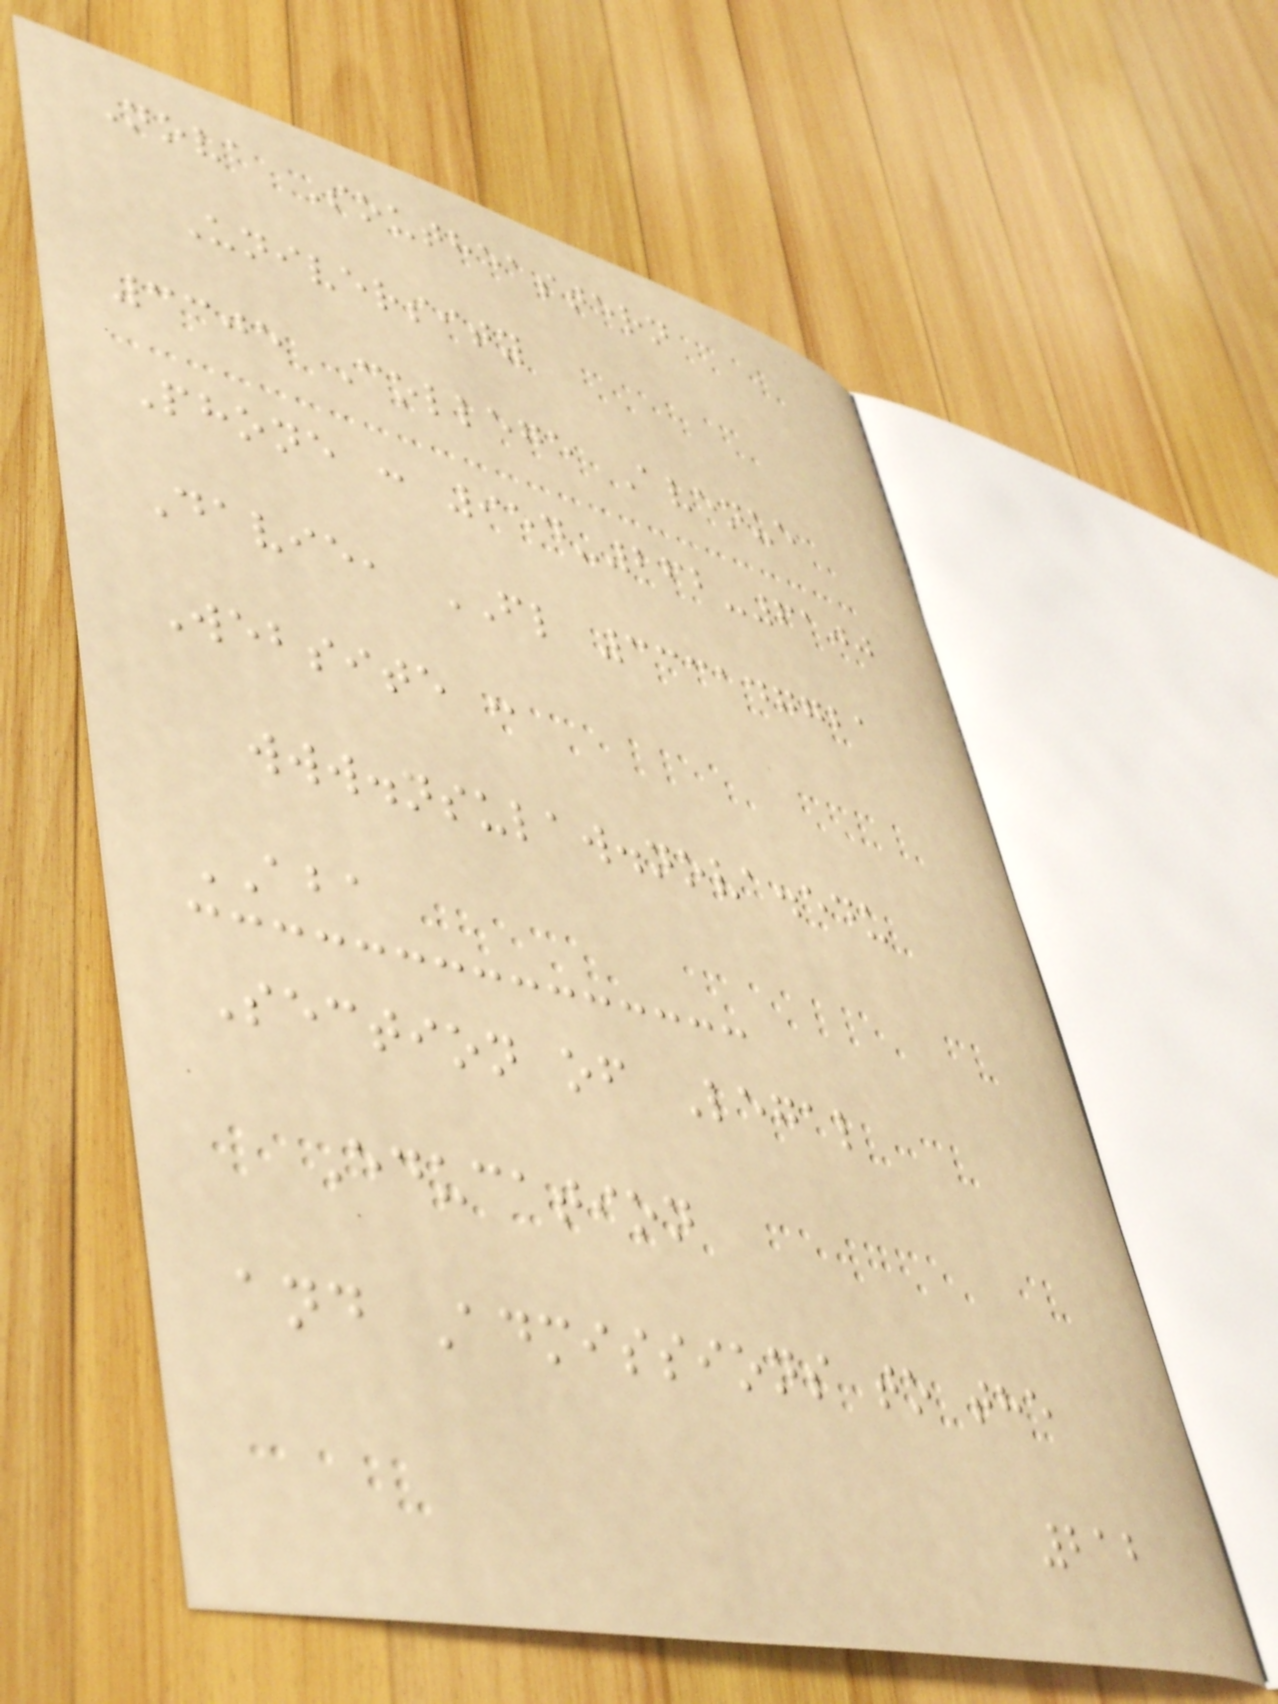Nova Southeastern
University
3305 College Avenue
Phone : 954-262-6100
Davie, FL 333147721
Website :
www.nsulaw.nova.edu
ABA
Section of Legal
Education
and Admissions to the
212
